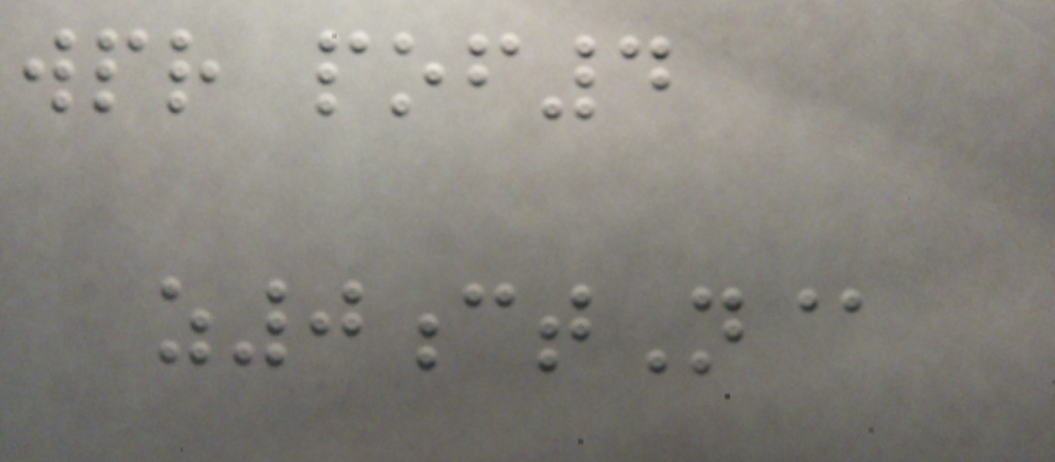wpr pof4
z0ctN@
